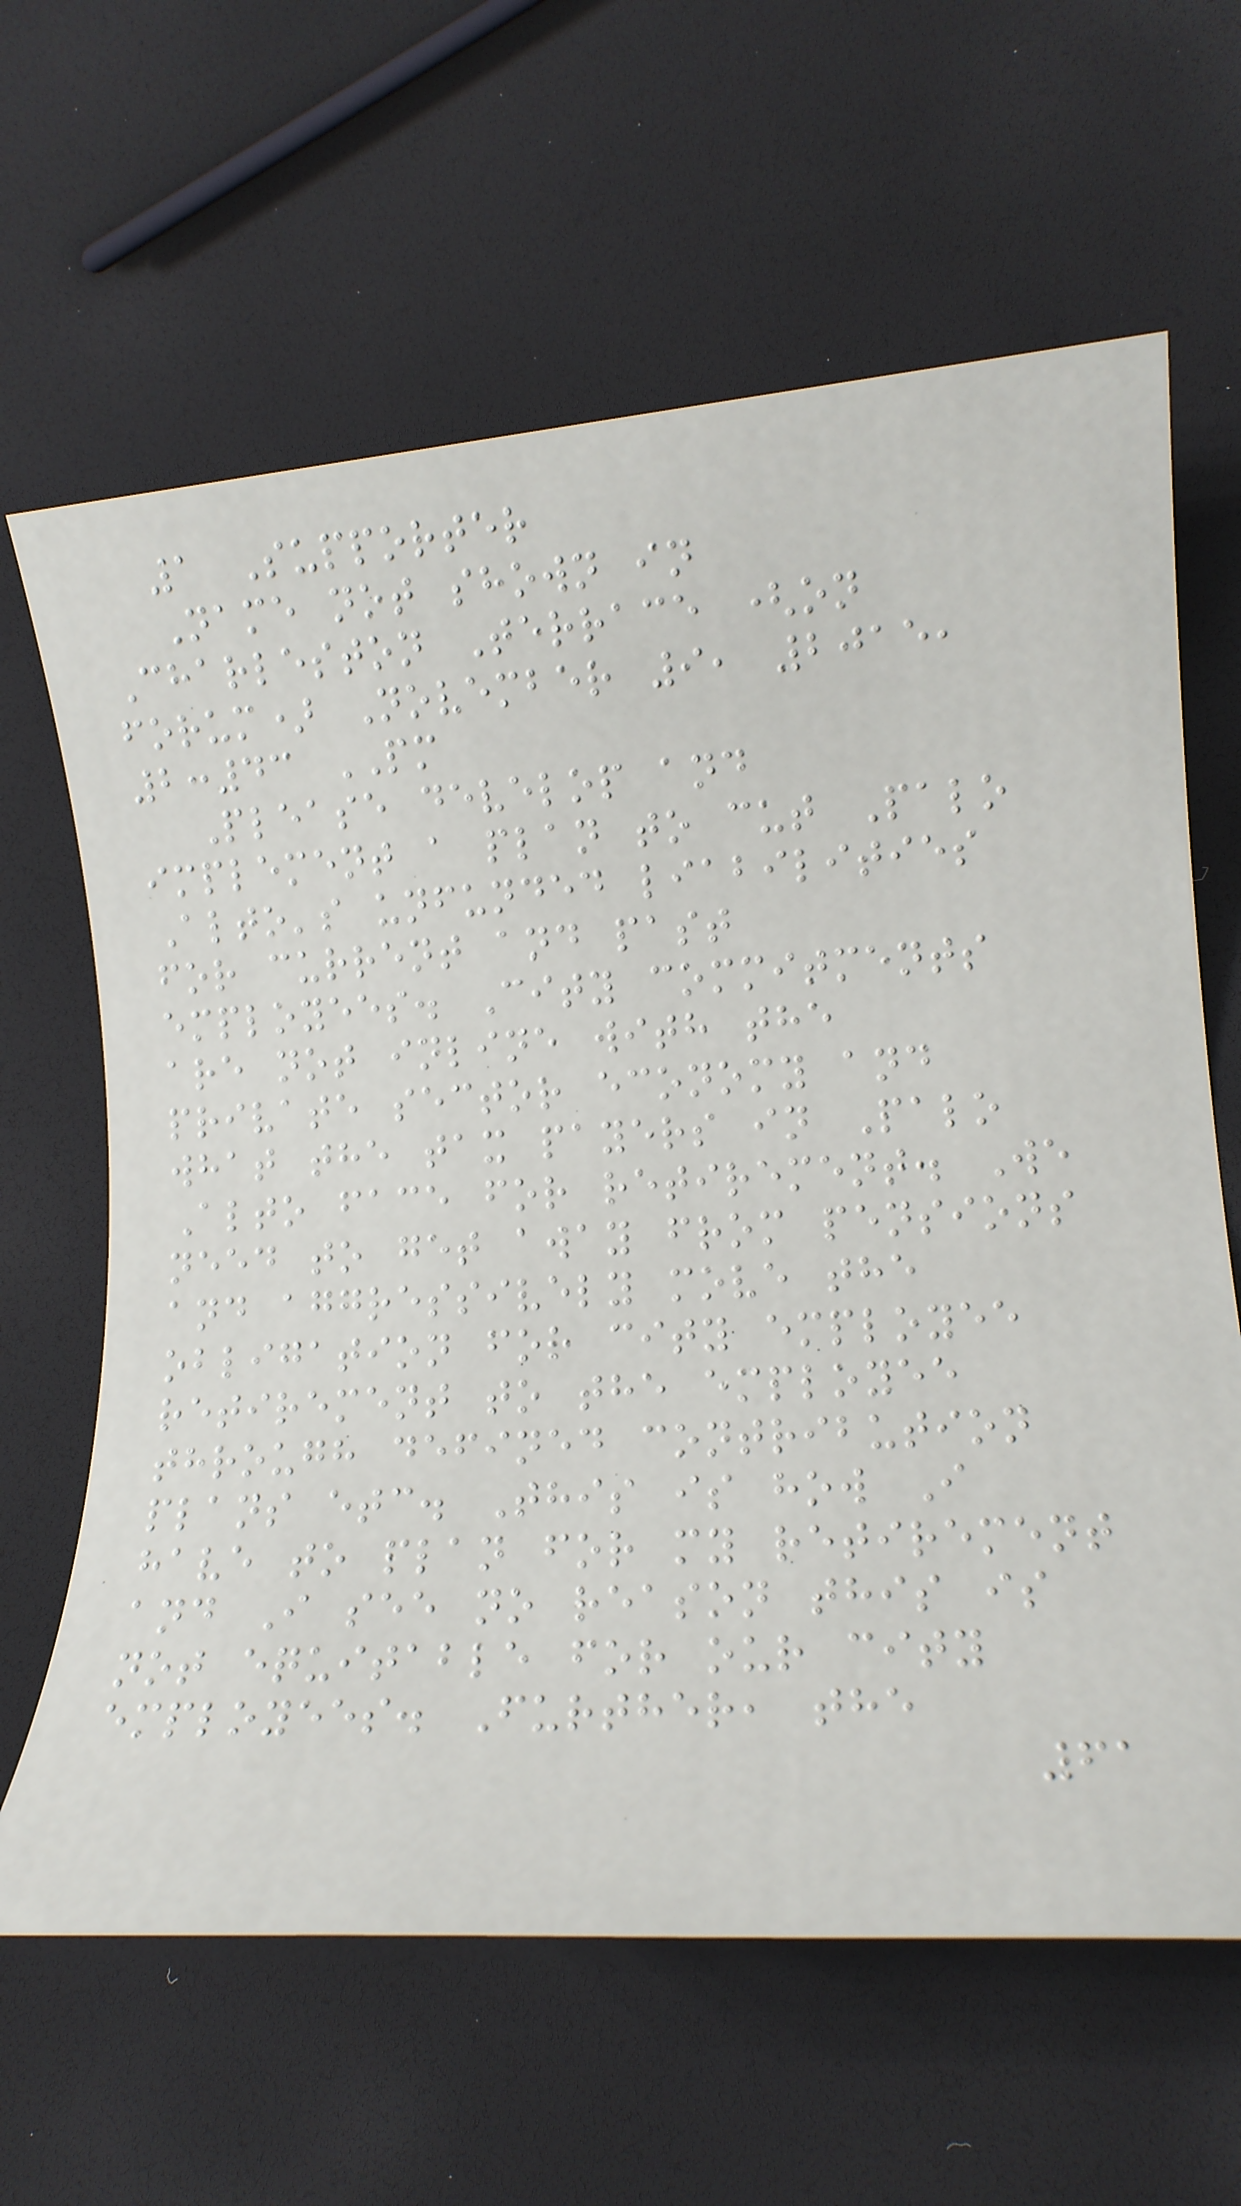1 Supporter
Name not shown in
Charleston Terrace (on
forum) November 9, 2015,
2:43 PM
Please develop and
implement a plan to cut Palo
Alto's unfunded liabilities
for current and past
employees. City commitments
are not inline with the
private sector economy and
what the tax payers in Palo
Alto face for retirement. We
need to get away from pensions
and aggressively move the
obligation for city employee
retirement to the employee
through defined contribution
plans etc. This is how I
have to plan for my retirement
and I see no reason this is
not equitable for our city
employees. Further, the
61
